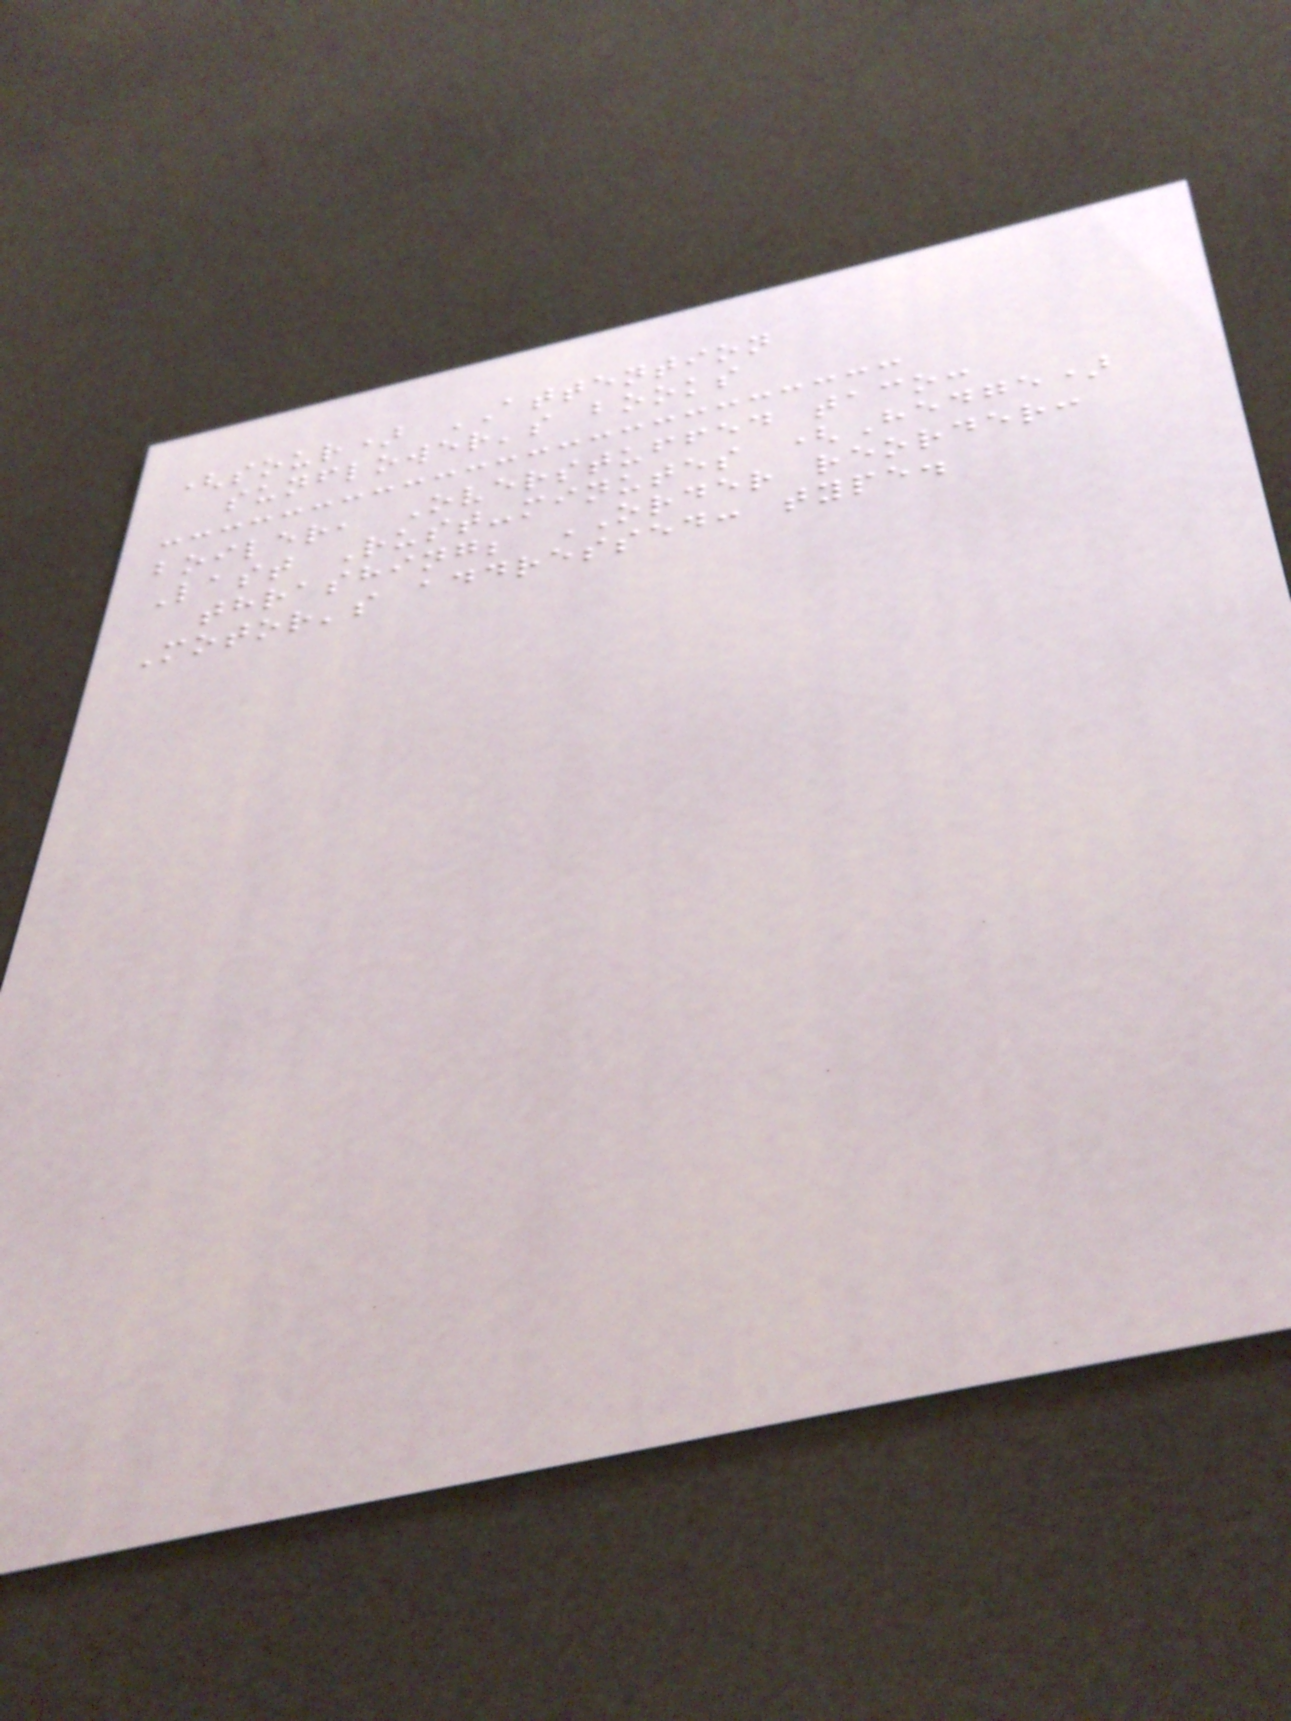(sour) ATTENTION
sunflower's books
boiler, Overstuffed taco:
Last Rust-minutes (Hedge)
thrashing; ORDER reorder:
Motor's addressed: type.
